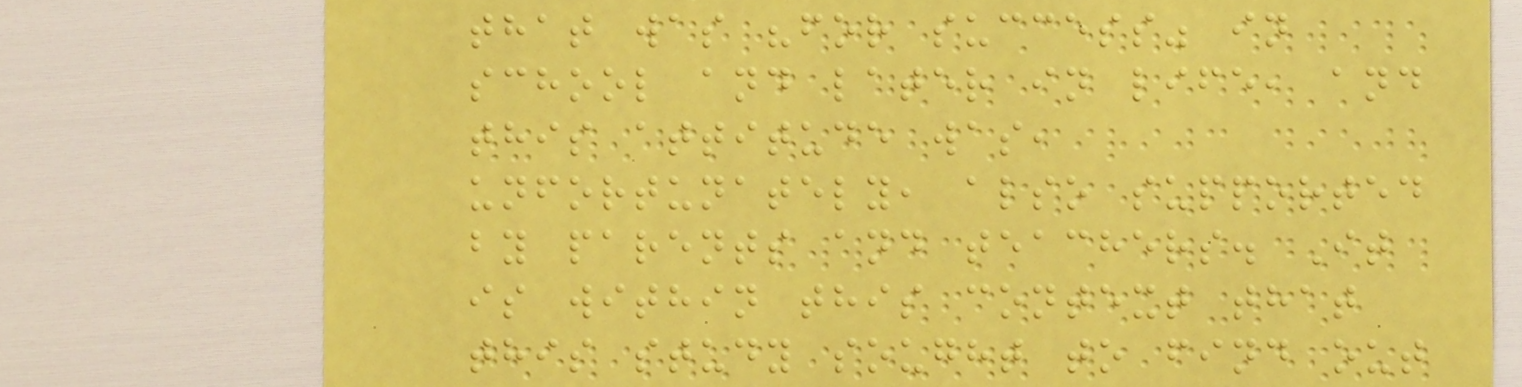that was "for success" in
school and later in life, and
this attitude was,
unfortunately, also supported
by parents and teachers. It
is within this context that
this study sought to find out
